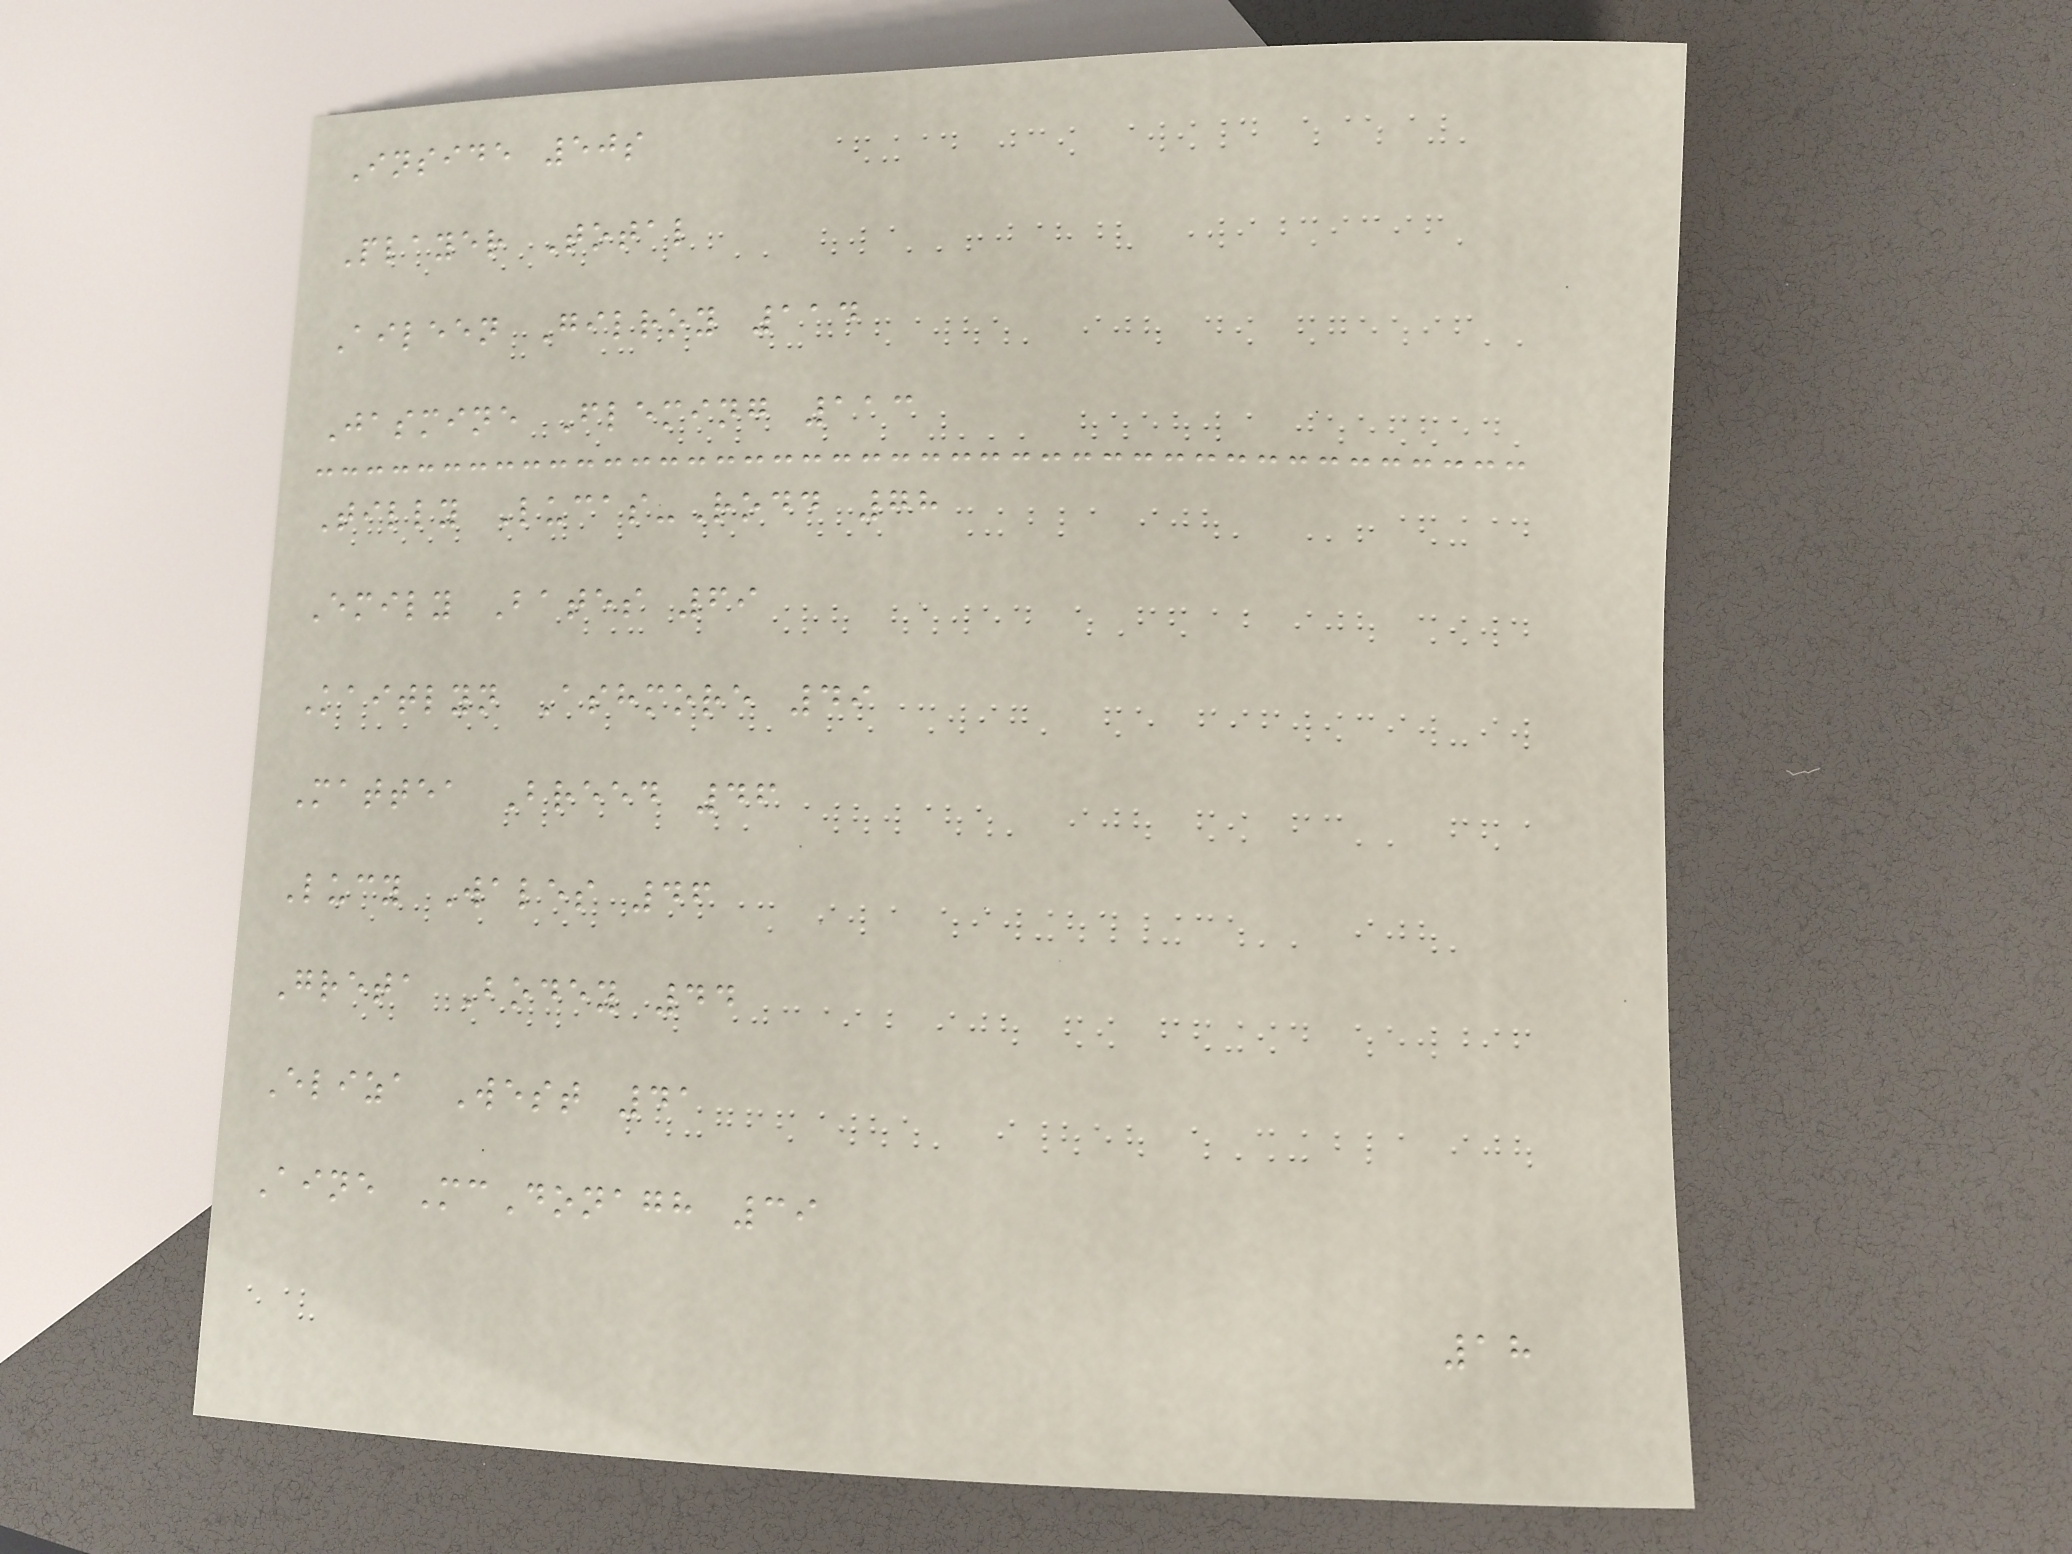Inside 50s
Player Total
Aileen Gilroy 114
Jasmine Fleming 113
Tilly Lucas-Rodd 78
Emily Bates 69
Kaitlyn Ashmore 49
Mattea Breed 46
Lucy Wales 46
Greta Bodey 44
Eliza West 41
Aine McDonagh 39
18
